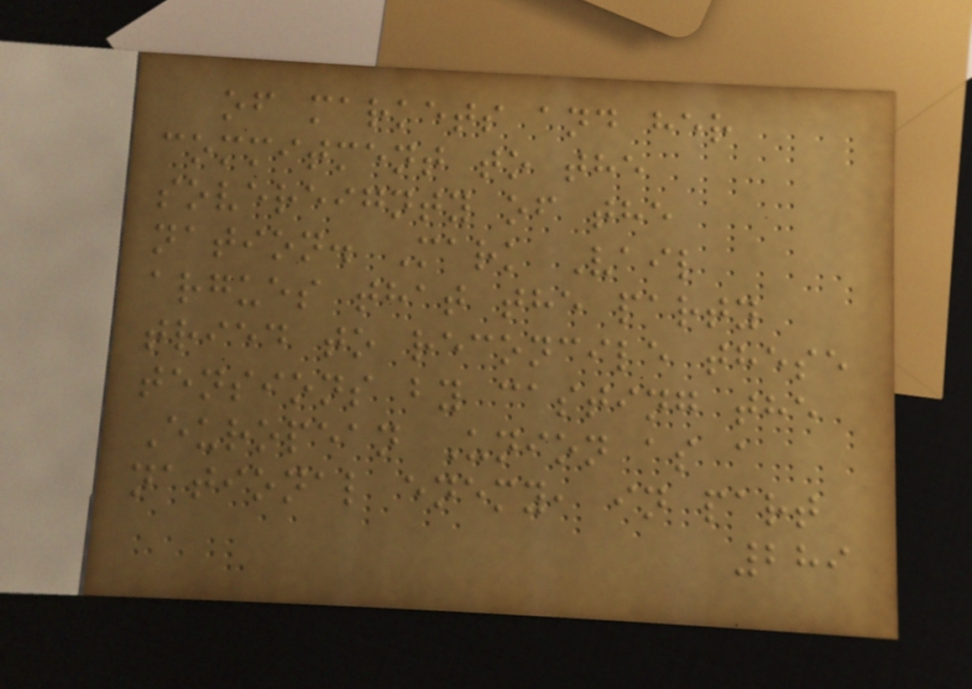of markets and her
commitment to the
sovereignty of the
nation. Mark Vail
argues that the party
tried to reconcile these
tensions by casting the
European Union as a
national enemy, in part
289
